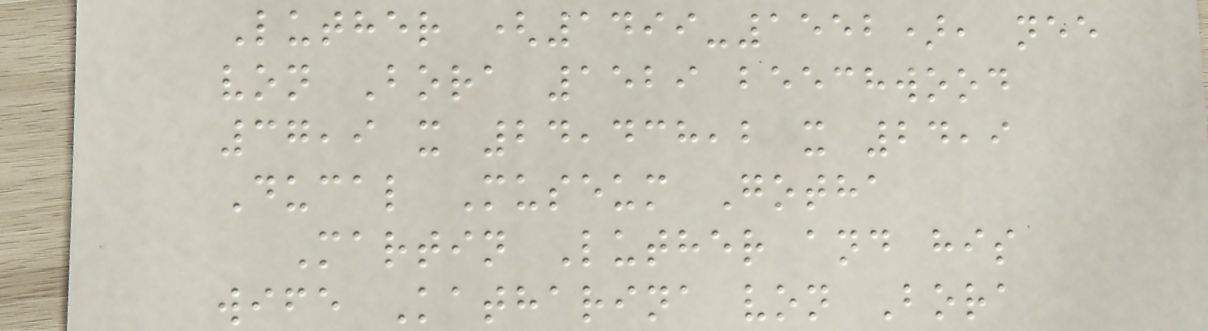Luther (1499-1552), nee
von Bora 1529 beechwood
37,9 x 24,438,2 x 24,9
Ducal Museum Gotha
Martin Luther and his
wife Katharina von Bora
